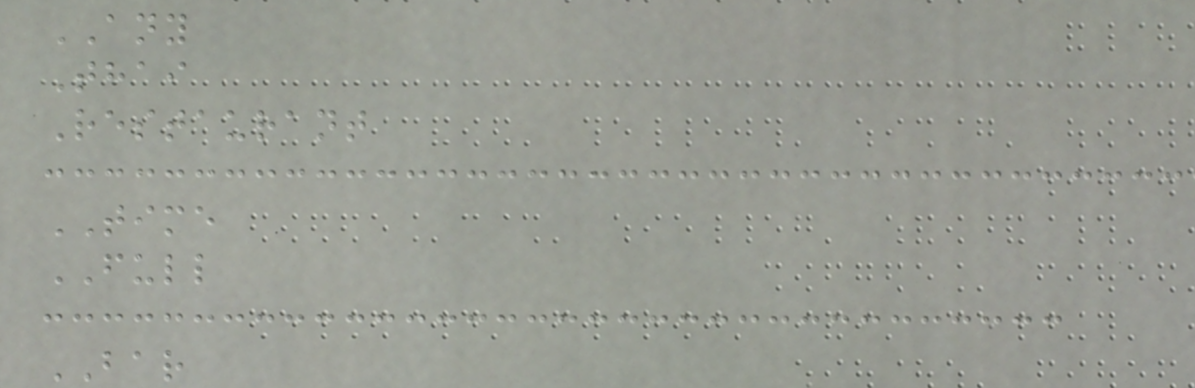ANY
Thai
Restaurant
TIME
FULL
BAR
